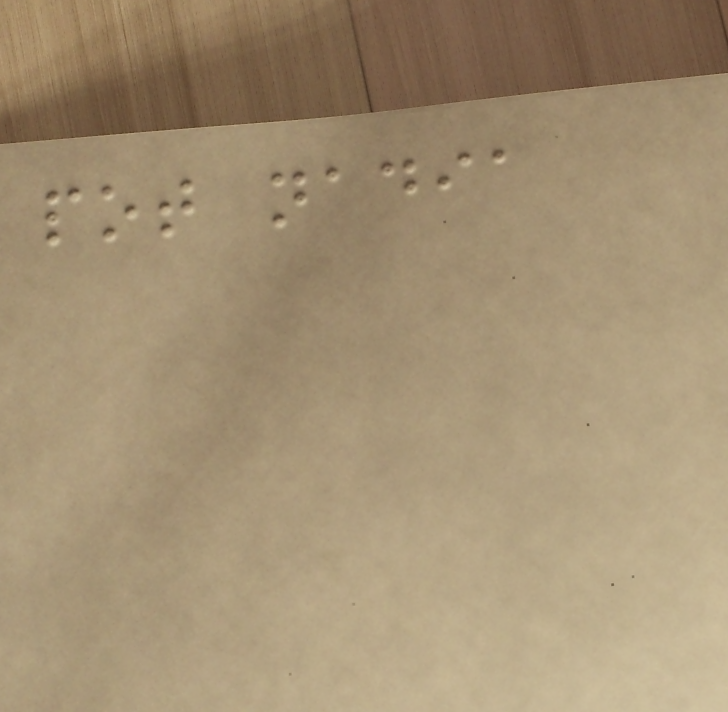pot nadia
